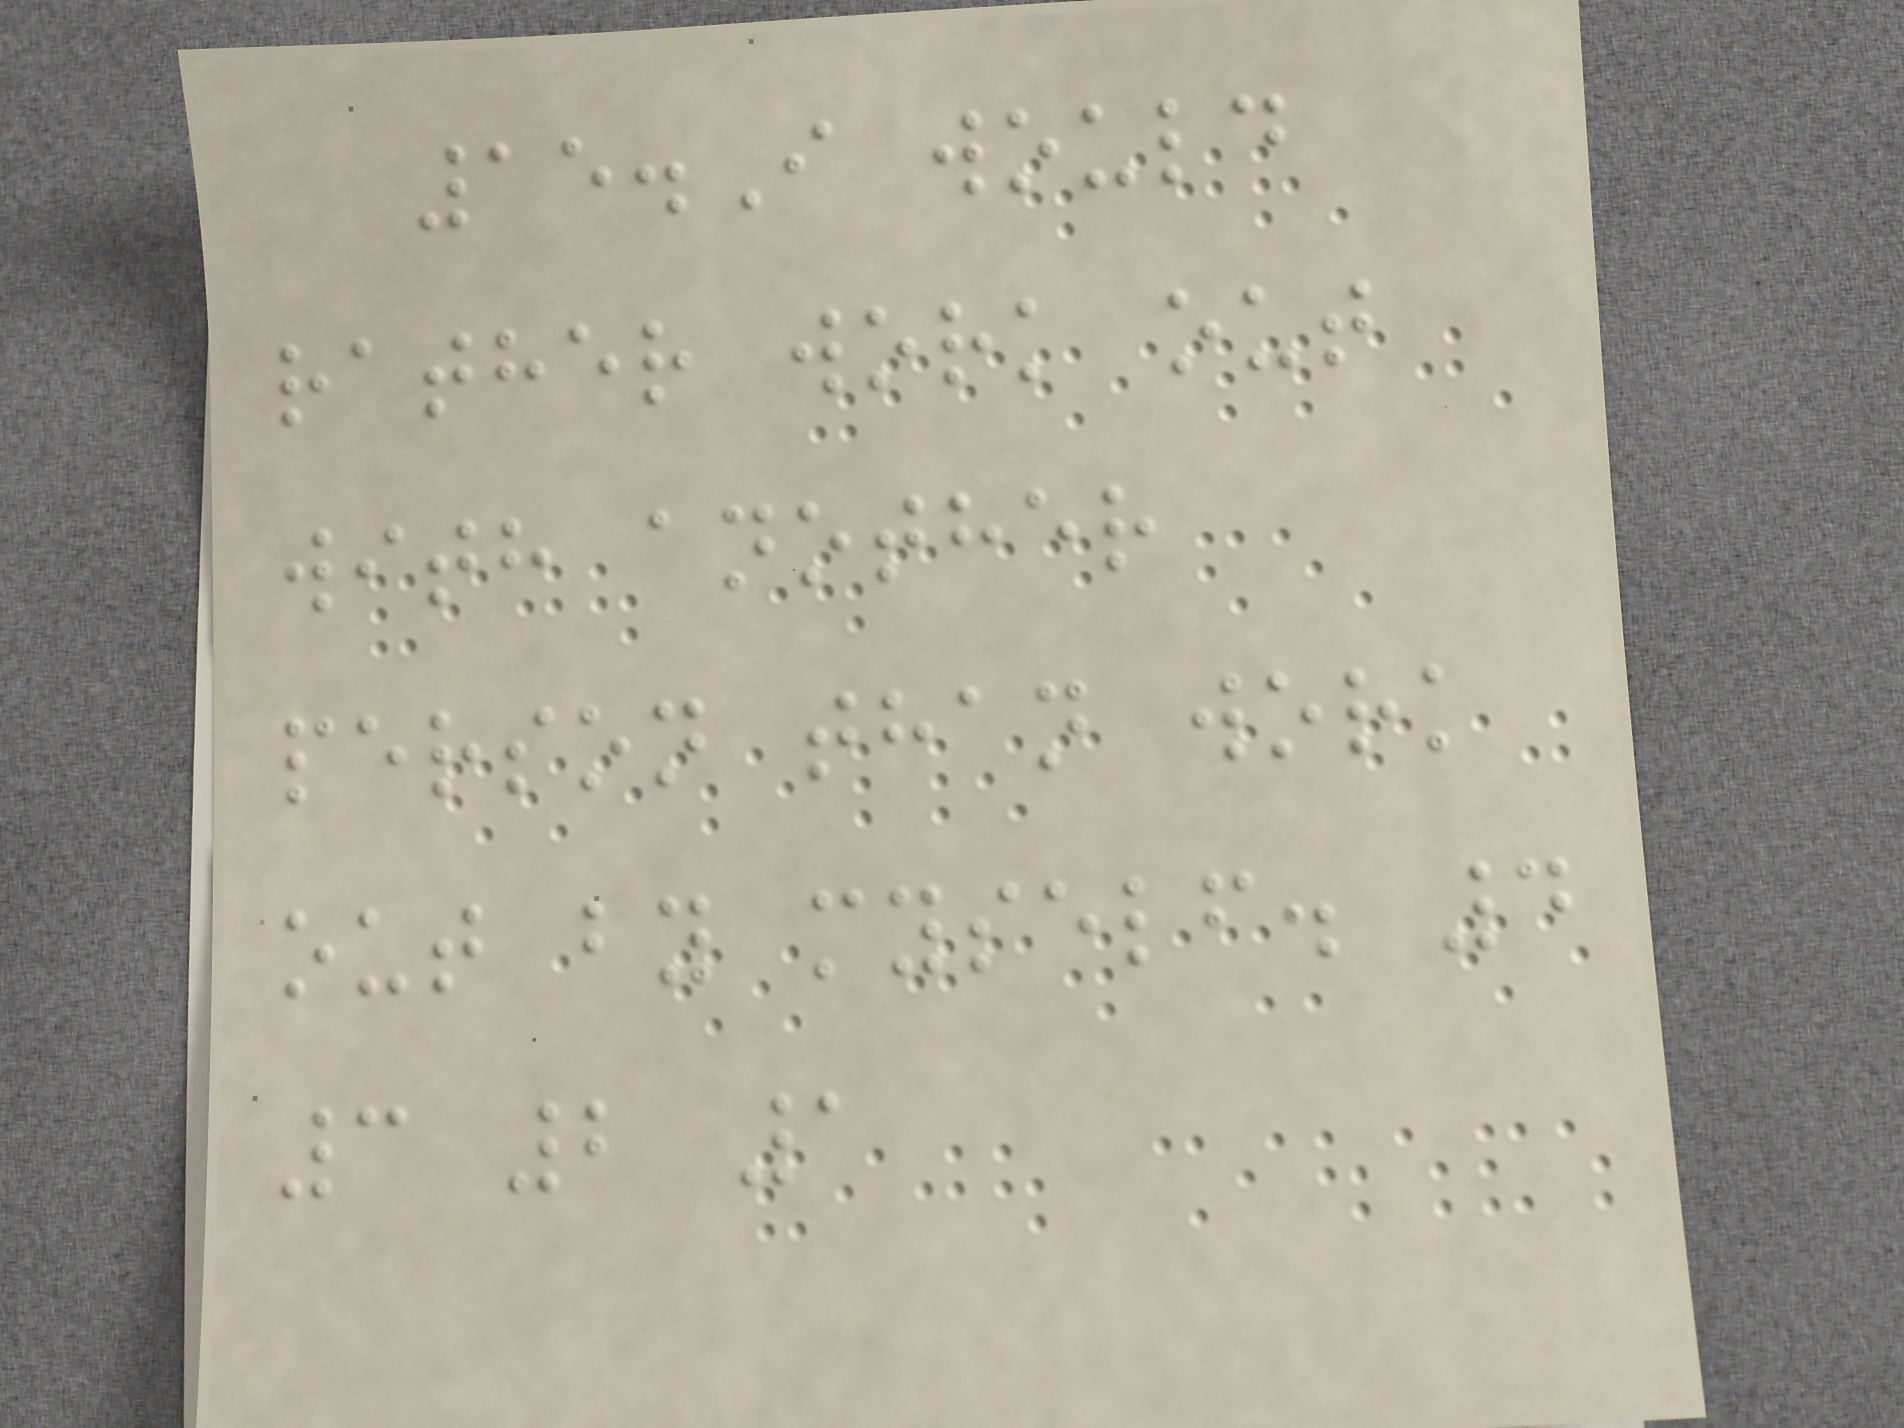15.I would
rather work out
with another
person than work
out by myself. 4
3 2 1
